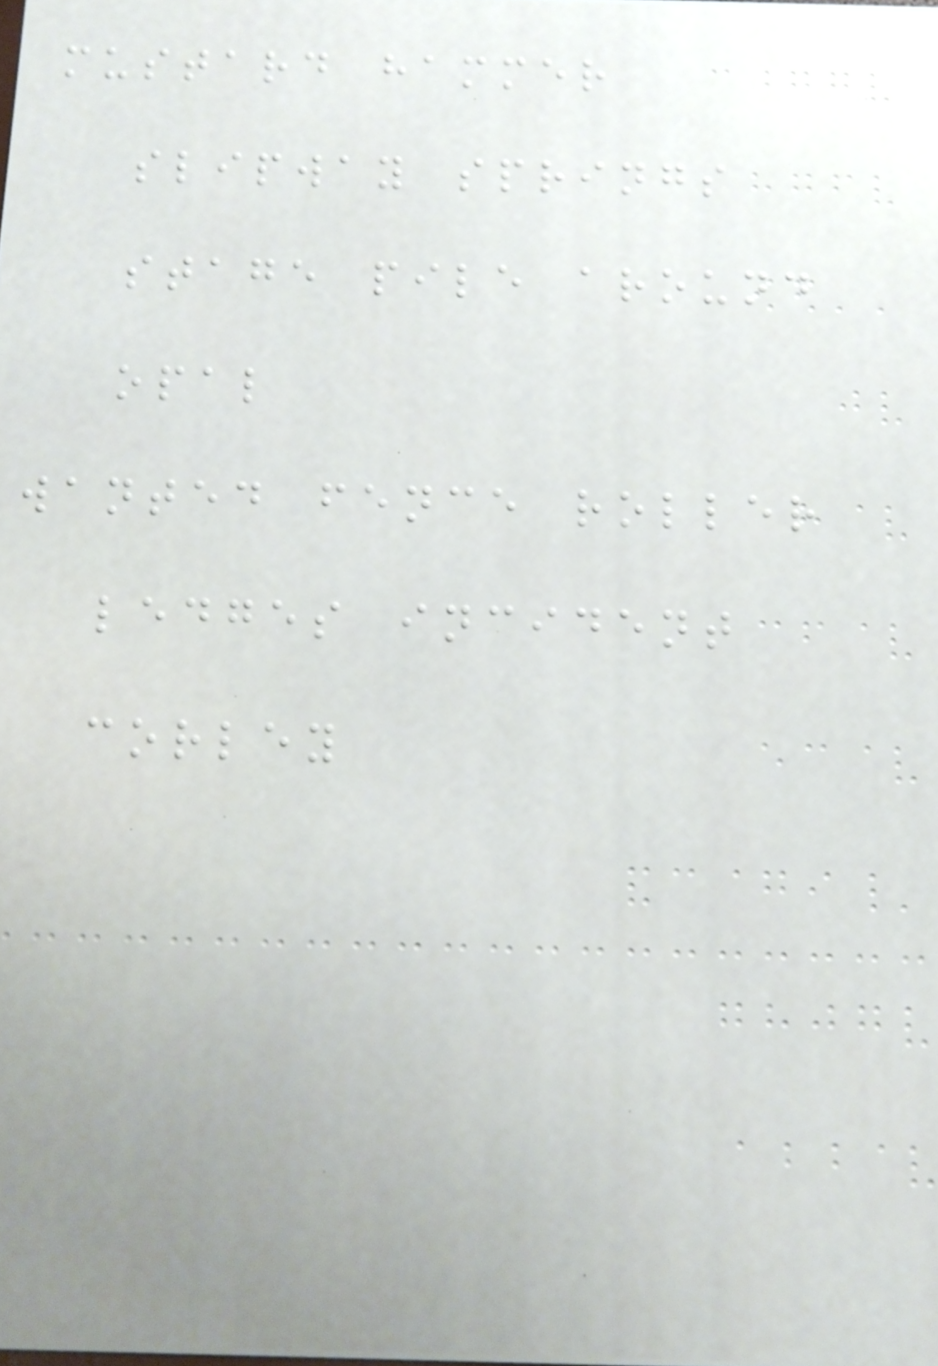mustard hammer
slipway springs
stage pile around
opal
wanted fence roller
ledges incident
corley
